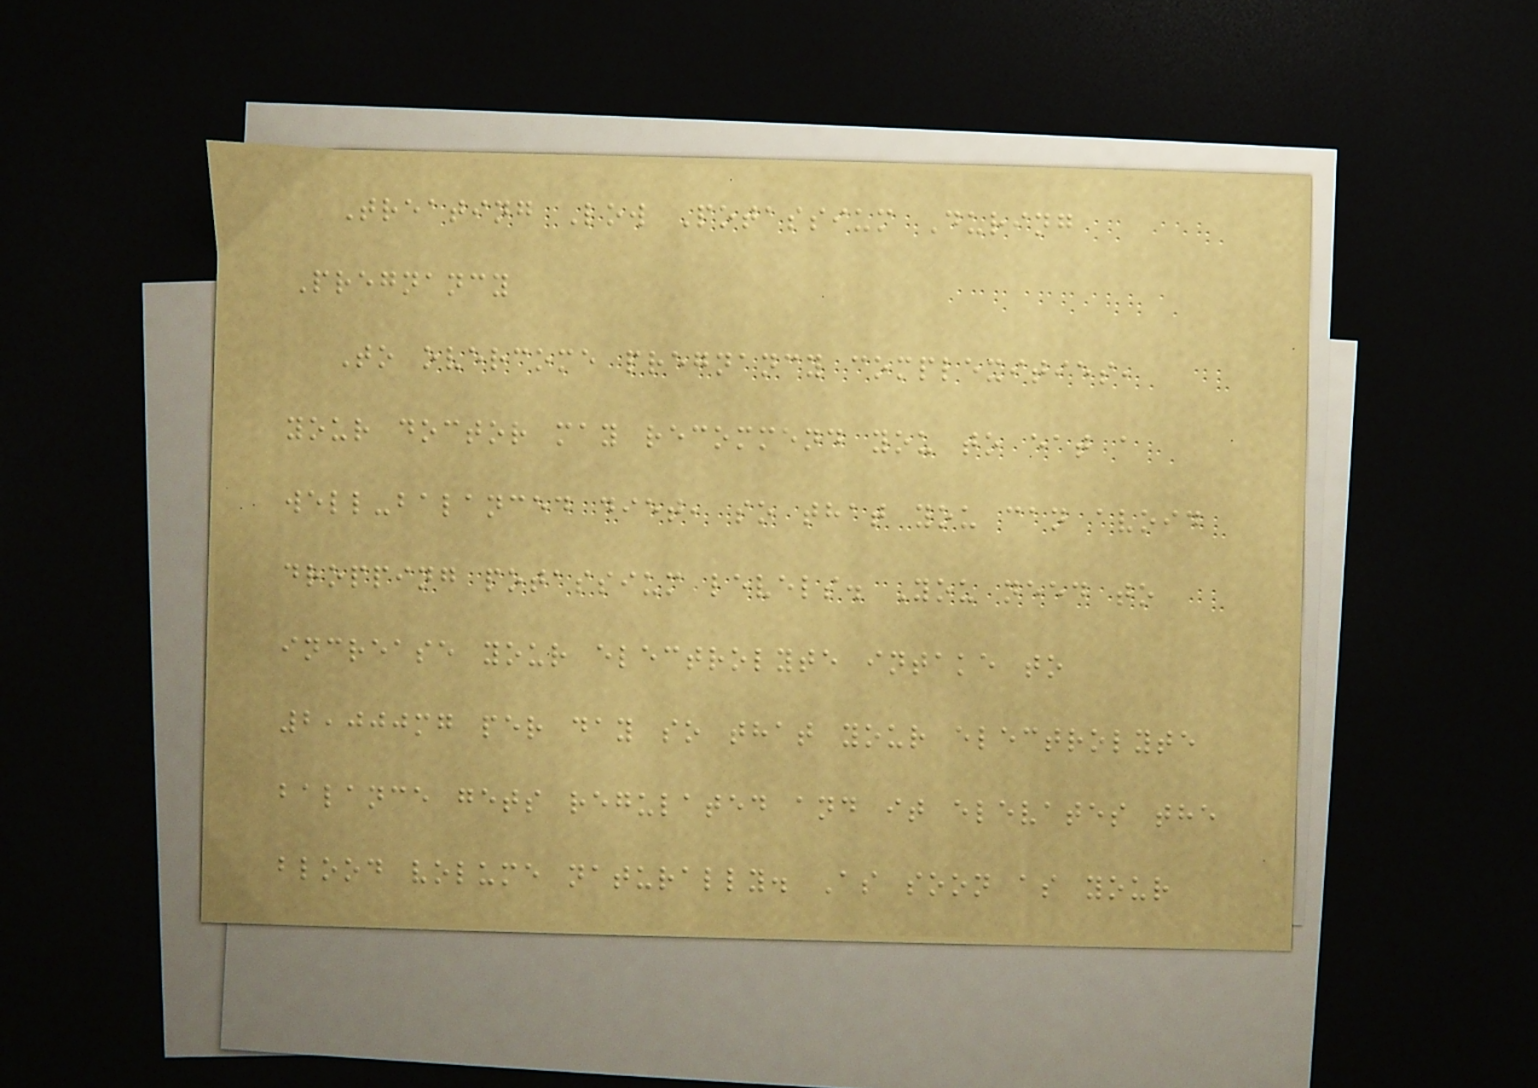Treating Low Potassium During
Pregnancy
To overcome pregnancy complexities,
your doctor may recommend you to eat a
well-balanced diet, so that you can avoid
dropping potassium levels. You need to
increase your electrolyte intake to
2,000mg per day so that your electrolyte
balance gets regulated and it elevates the
blood volume naturally. As soon as your
